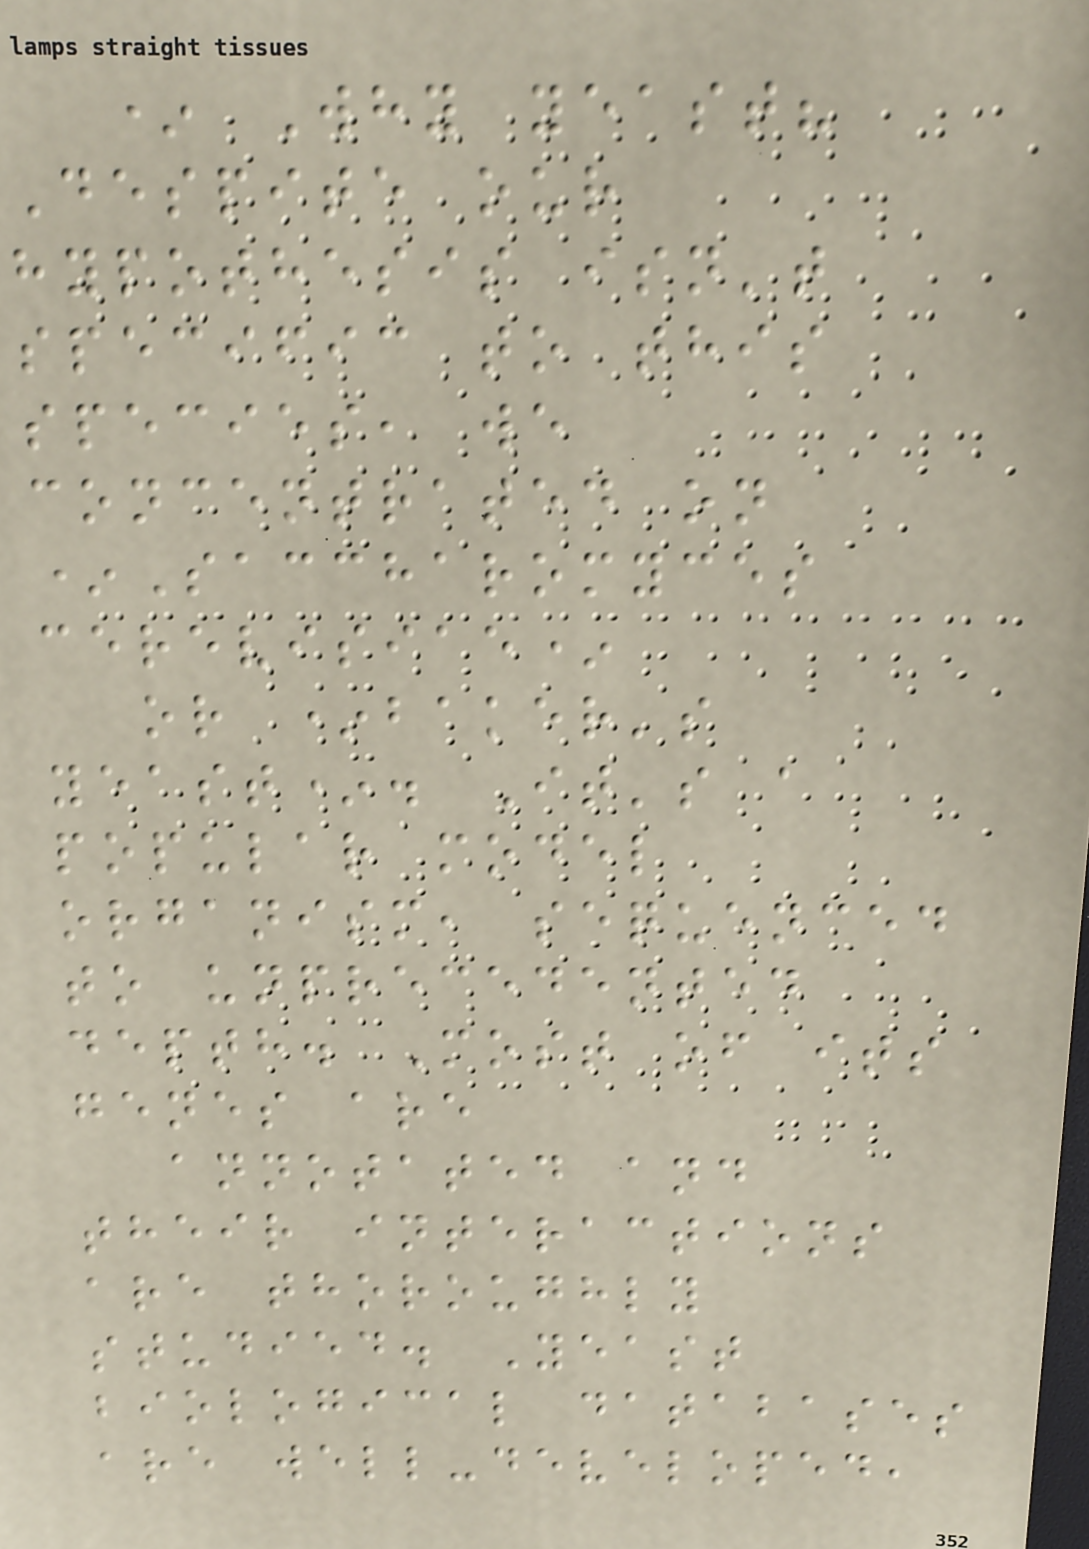* Why yeast?
Despite our
hypothesis isn't
specific to this
species, we
concentrated on
*Saccharomyces
cerevisiae*
or *baker's
yeast*. It's a
popular model
organism, sequenced
to unprecedented
depth. Most of its
genes are
annotated and
their interactions
are thoroughly
studied. Yeast
biological databases
are well-developed,
